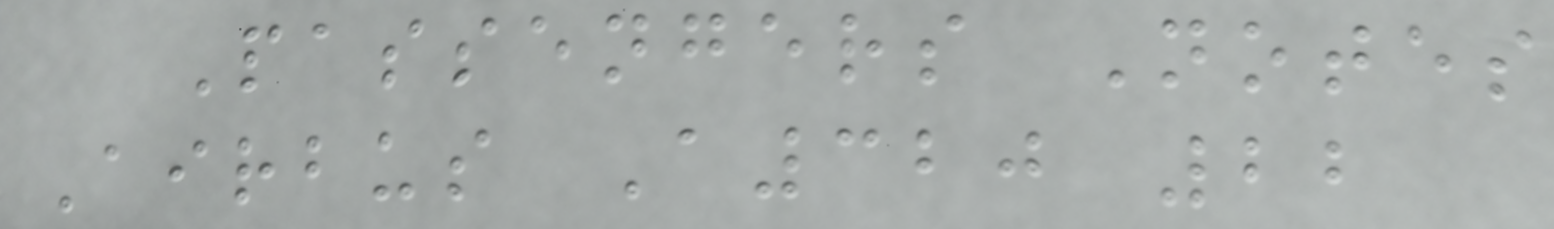Passengers Notes
Airbus A320 22
